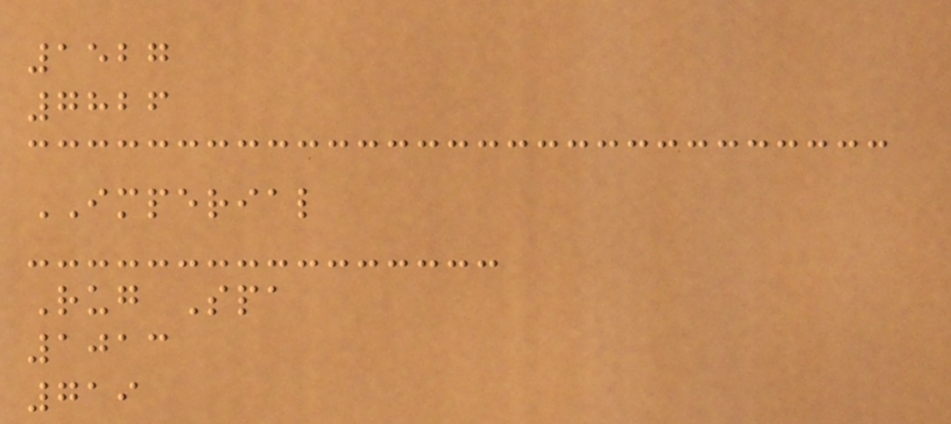1527
7826
IMPERIAL
Rug Spa
1013
719
